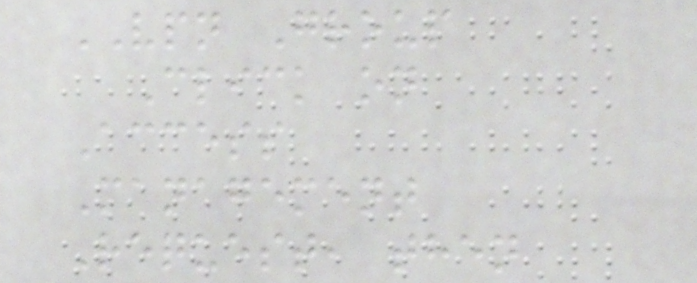VPN Group
Click on
Access
Management
Request, then
